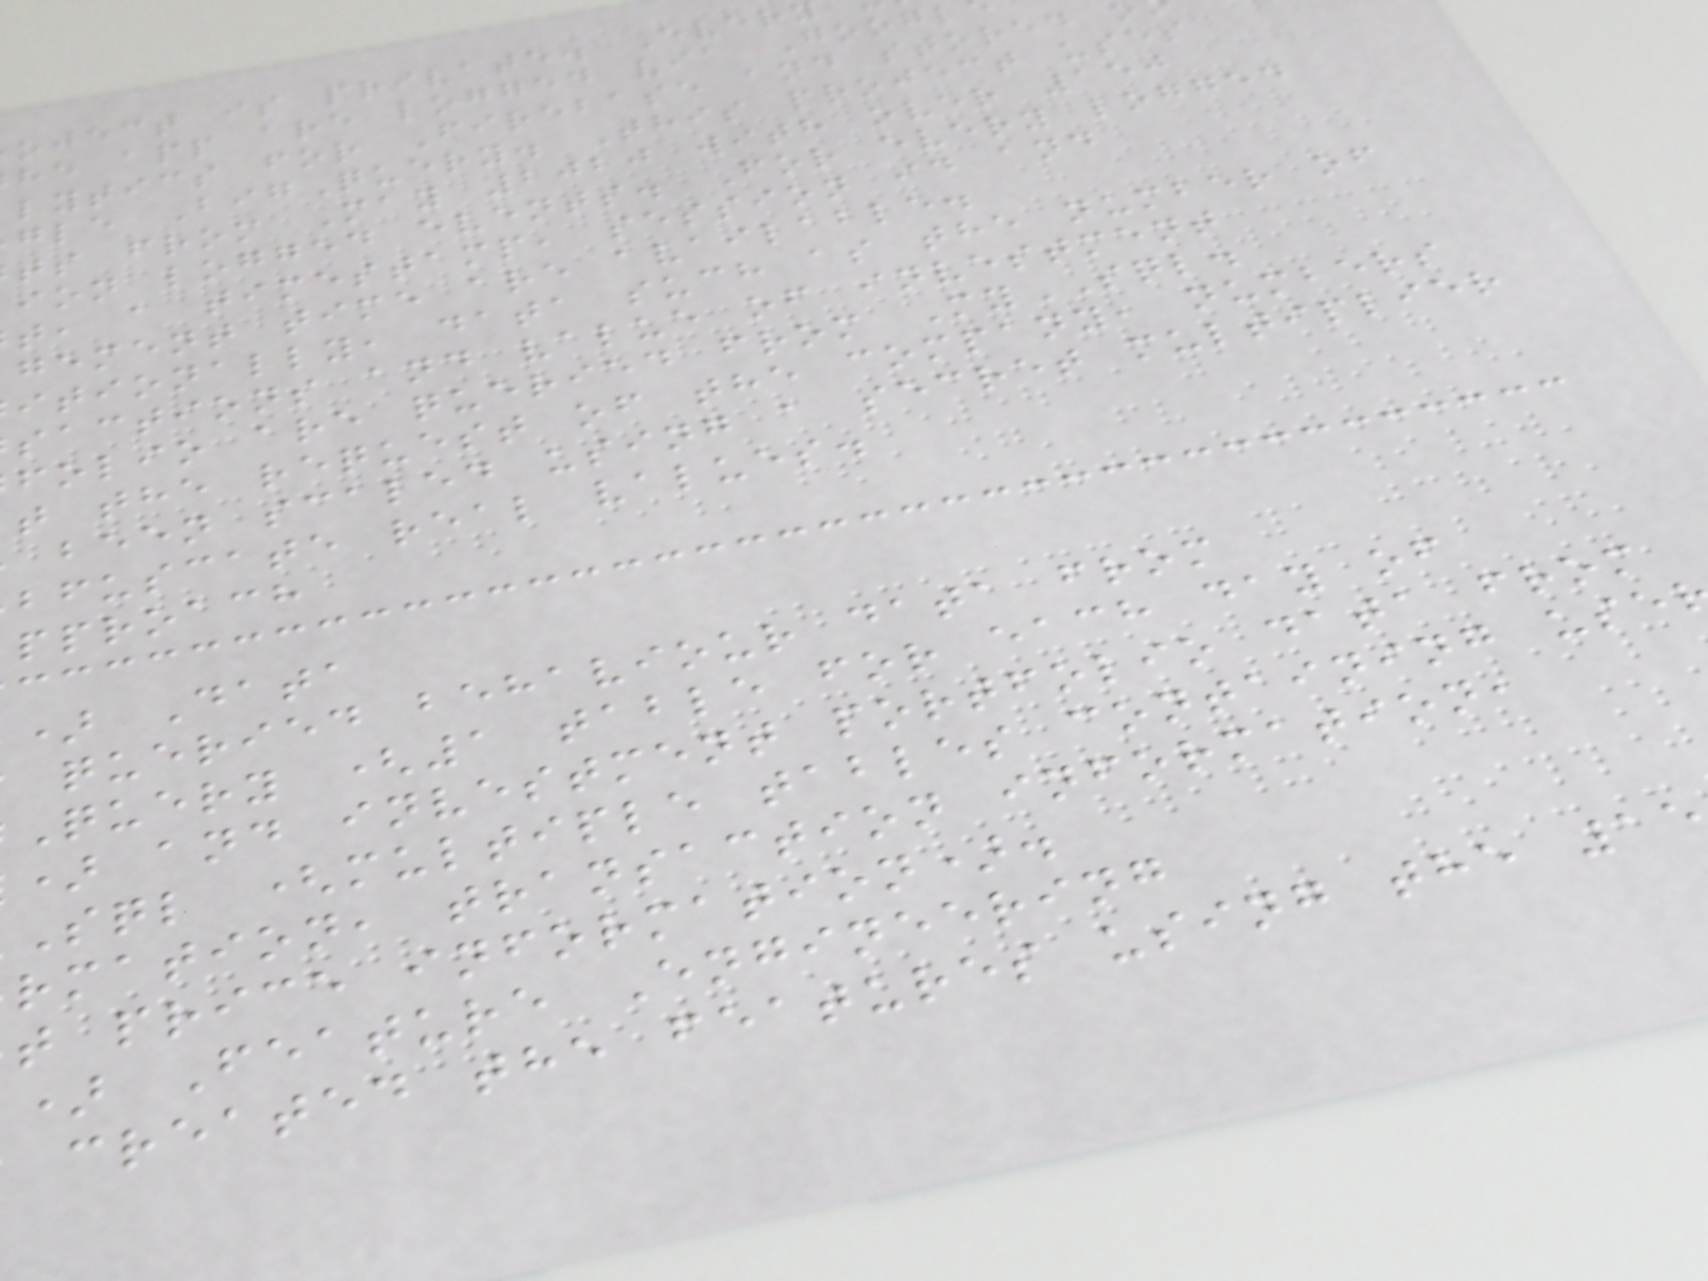oject is private. Ever
he app are logged via Googl
lytics for Firebase and stored
gle BigQuery. This project uses
ts from May 2020 with over 150
ion logged events. For every logged
t, a timestamp, session id and
gement time are available.
itionally, data such as the number of
sactions and value of investment
folio are queried from MySQL.
t the request of the company, numbers
been scaled using a secret multiplier
bfuscate real values.
pproach
) Data
queried behaviour data from
Query (1 table for each day of
) and investment portfolio data from
sql (multiple tables containing use
rmation, transaction information,
t price information).
) Feature Engineering
created the features using the 15
